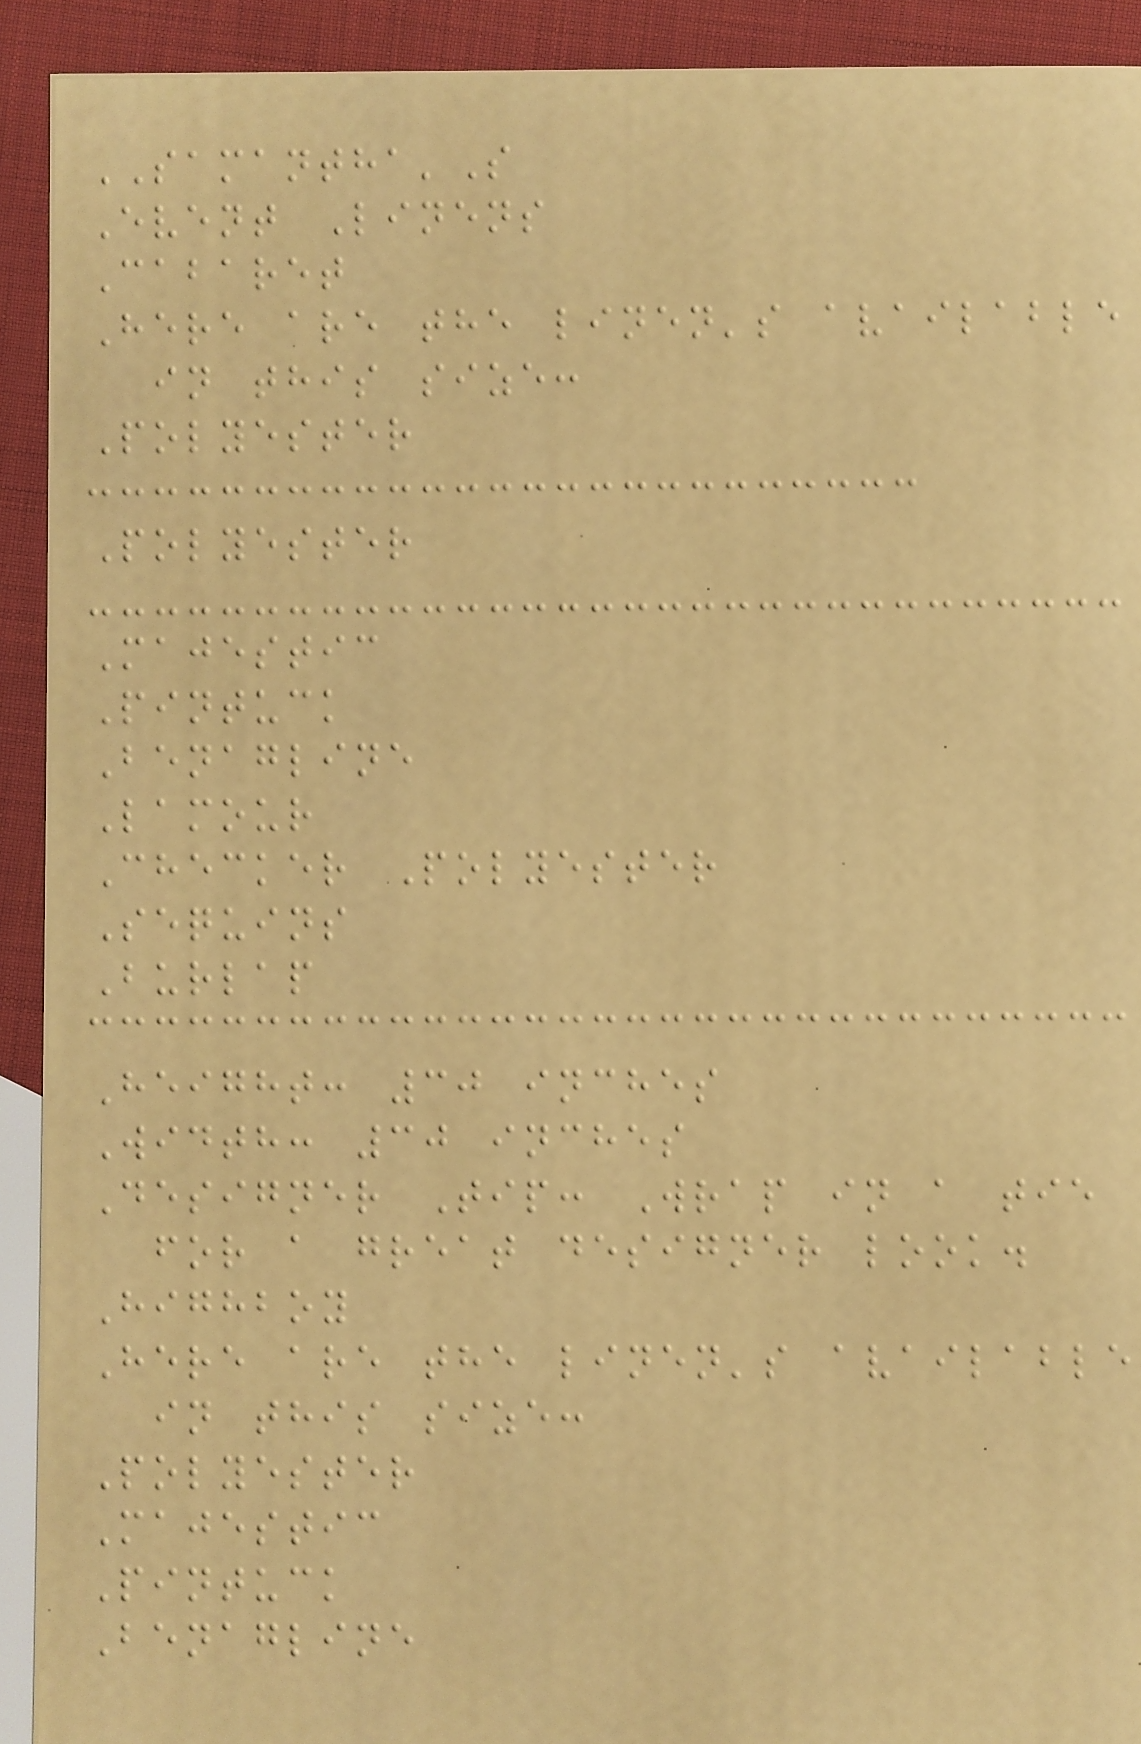SAMANTHA'S
Event Linens
Cabaret
Here are the linen's available
in this size:
Polyester
Polyester
Majestic
Pintuck
Benagline
Lamour
Checker Polyester
Sequins
Burlap
Height: 30 inches
Width: 30 inches
Designer Tip: Wrap in a tie
for a great designer look.
Highboy
Here are the linen's available
in this size:
Polyester
Majestic
Pintuck
Benagline
